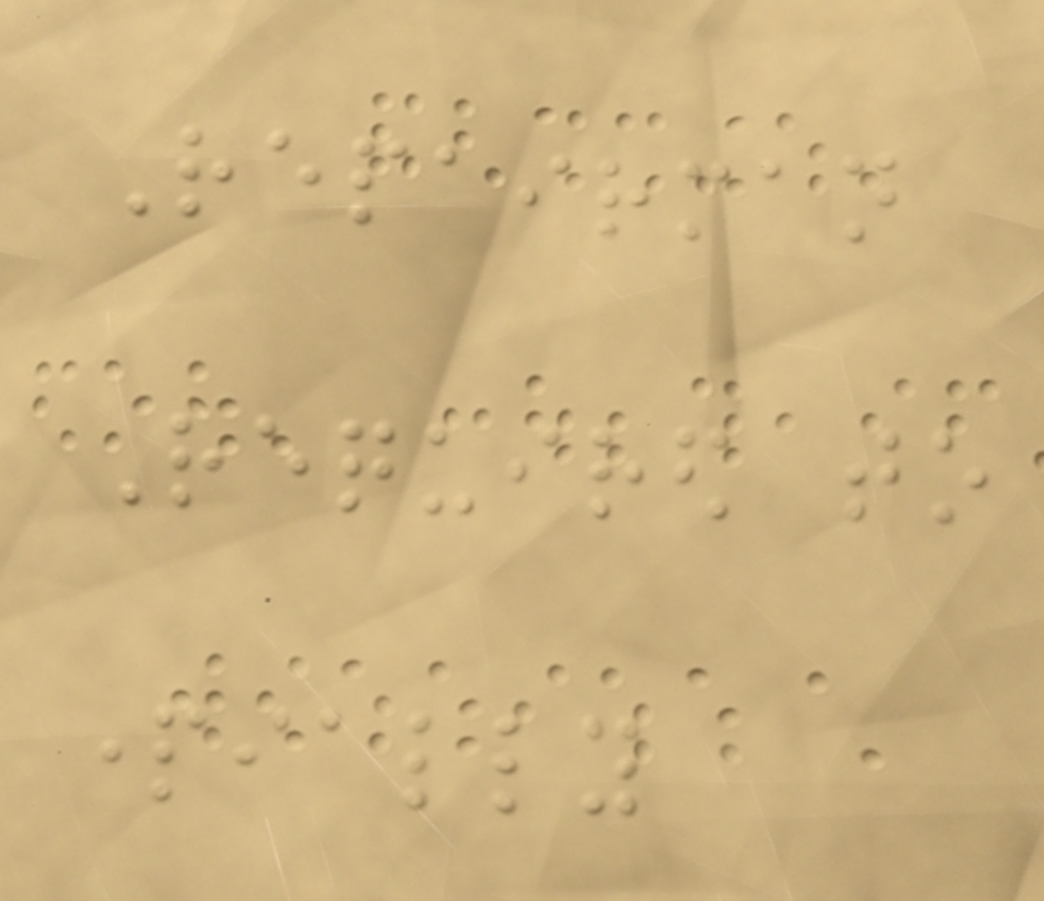Repairman
Required to
partially
